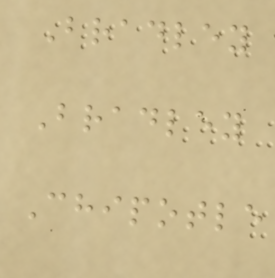Bradley
Bradley
Chipotle
